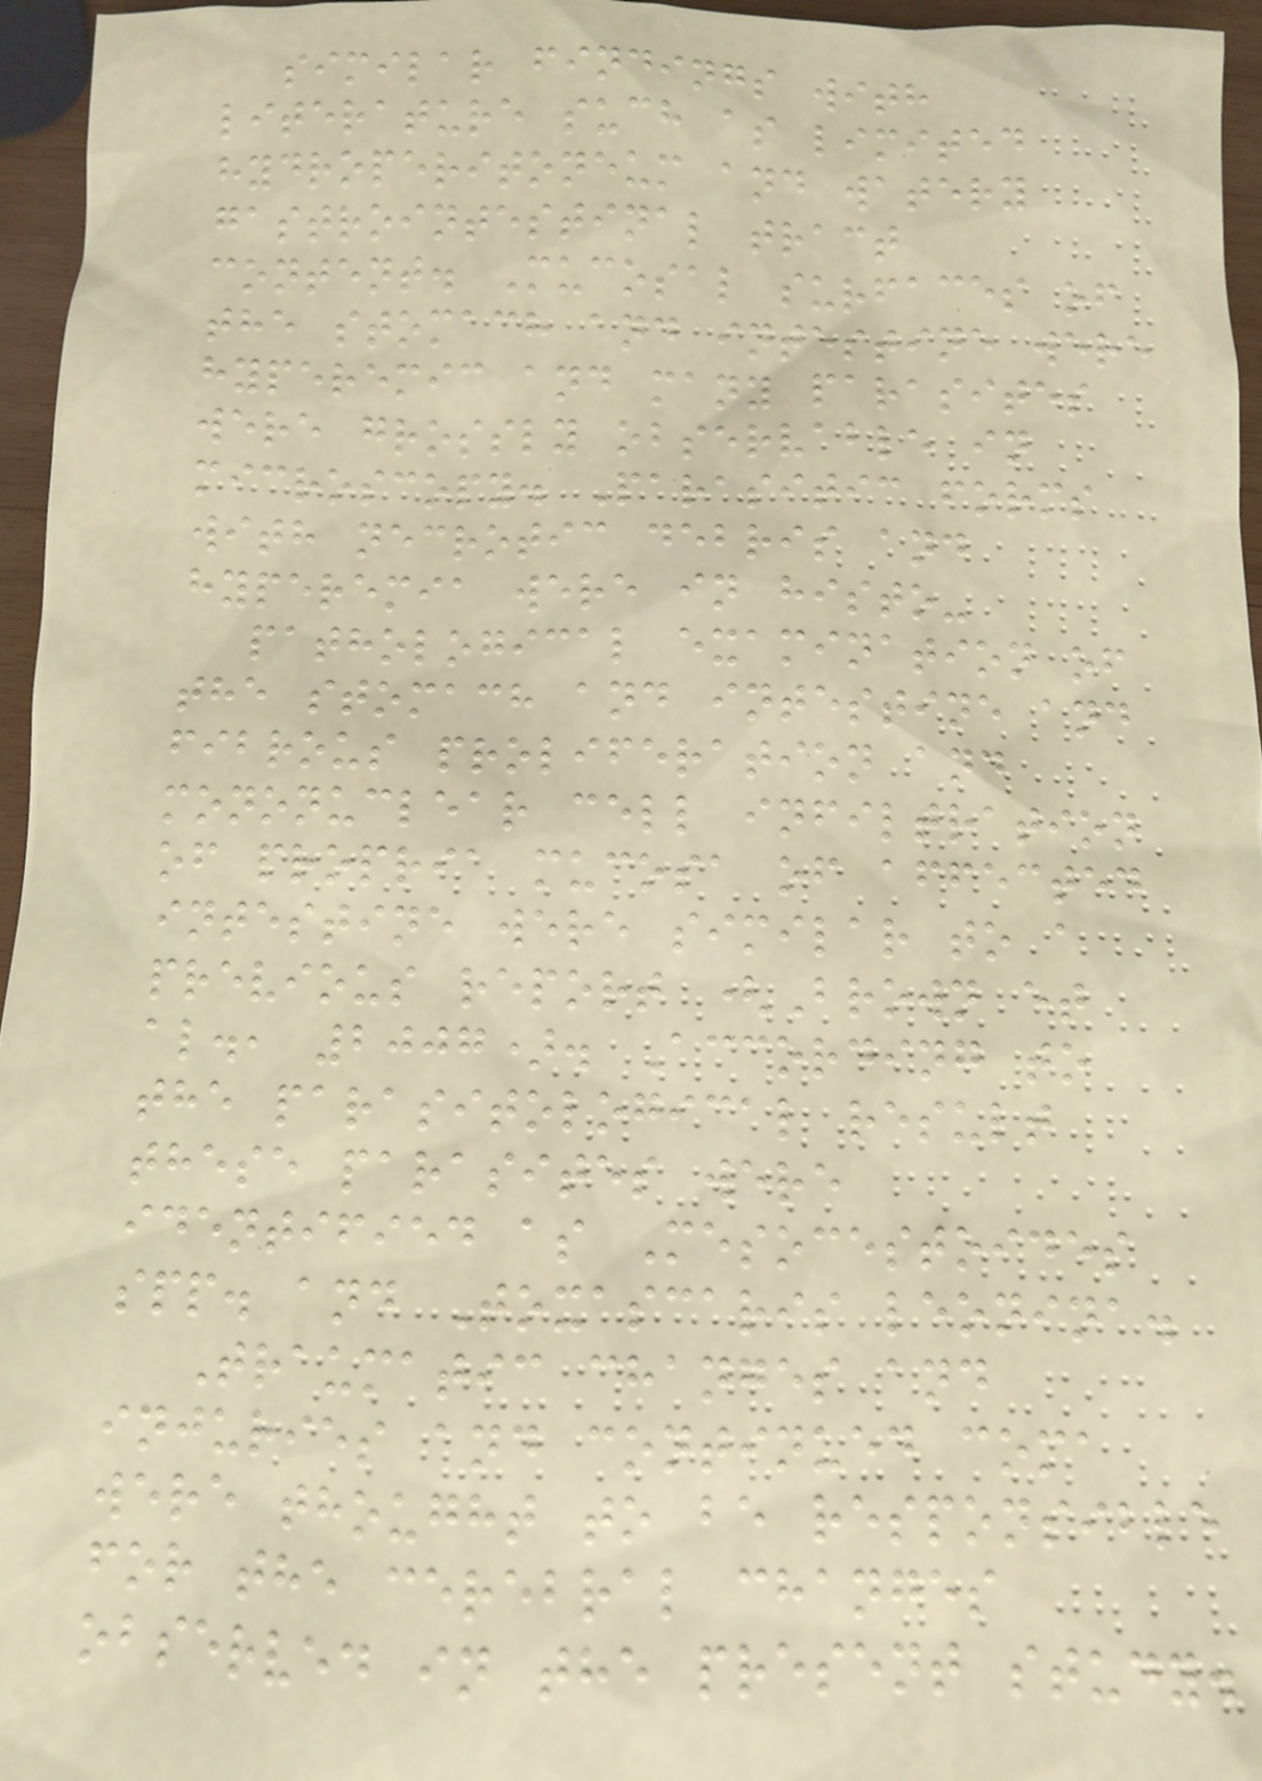similar findings with
literature such as limited
hydroperitoneum and watery
gastrointestinal tract
content. Mucosal surfaces of
the stomach and intestine were
hyperemic and many parasites
were grossly observable in
microscopy. Parasitic forms
with necrotic debris and
hyperemia were in histo-
pathological examination of
the stomach and intestine and
fibrous proliferation and
mononuclear cell infiltration
of propria mucosa of affected
intestine were similar to a
previous report (Brown et
al., 2007). According to
the parasitological result
these parasites were
identified as Mesocestoides
spp. and Toxascaris leonina.
Traumatic changes and
injuries and continued coma
were thought to be responsible
for the cerebral changes
observed in the present study.
